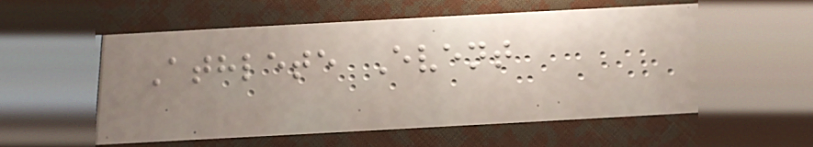Athlete Event
